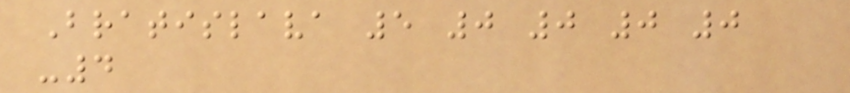Bratislava 5 0 0 0 0
-4
